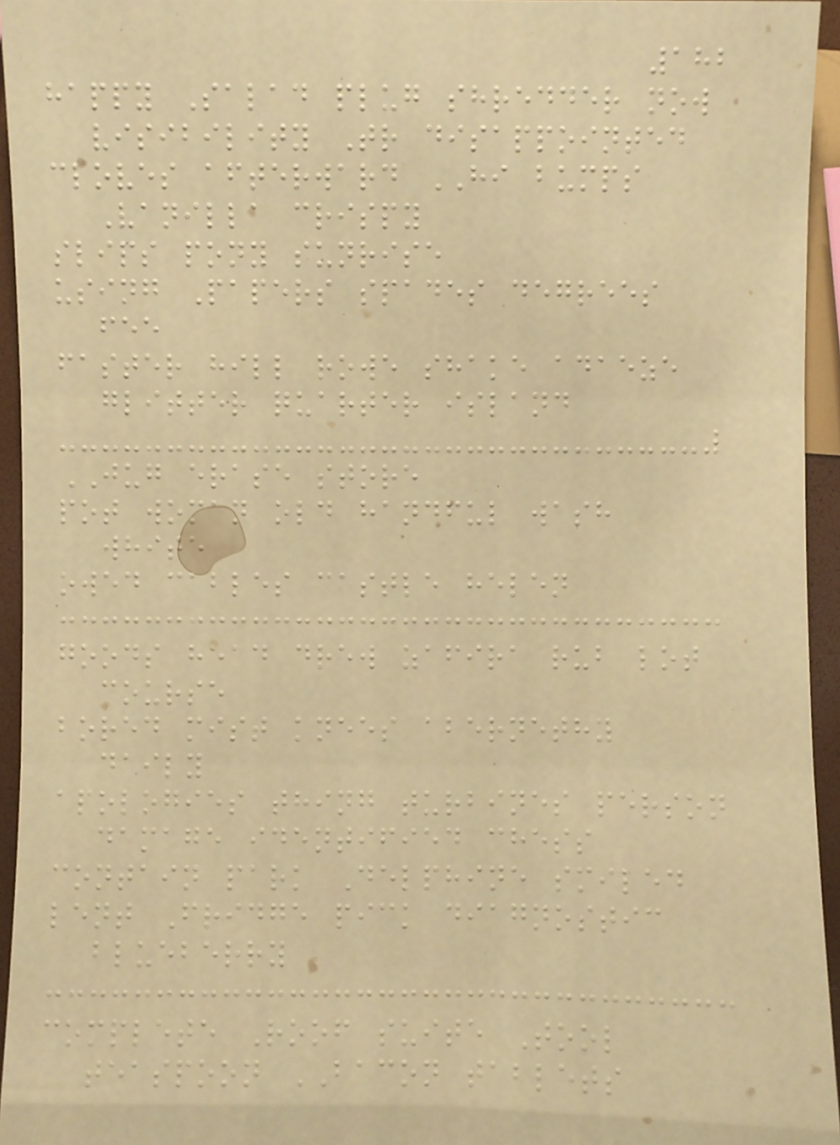182
happy Salad plug shredder now
visibility Tr disappointed
cloves afterward HI bumps
Vanilla crispy
slips pony sunrise
using Papers spades degrees
fee
faster hill rowe shake adaeze
glitter quarter island
JUG erase store
pot woman old handful wash
white
owed cables castle helen
goods head drew zafira rub lot
course
bored mist knees abernethy
daily
apologies thing turbines person
damage identified chess
contain park Delphine smiled
lent Fridge pick diagnostic
blueberry
complete Roof suite Tool
teaspoon BACON tablets
